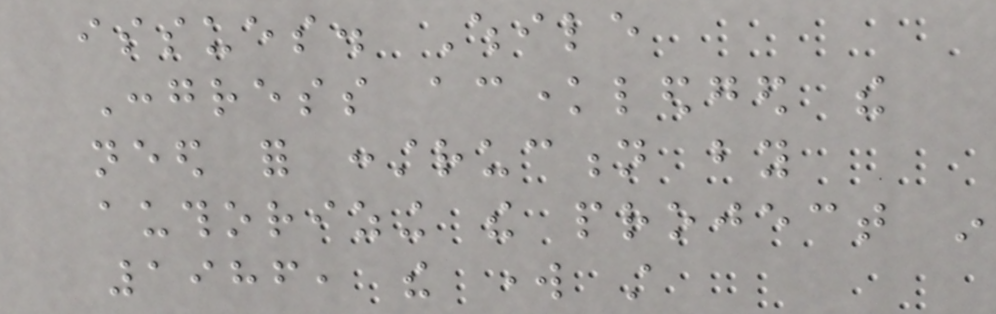issues. While
Congress acknowledged the
need for construction by
authorizing the project in
1986, the work still
